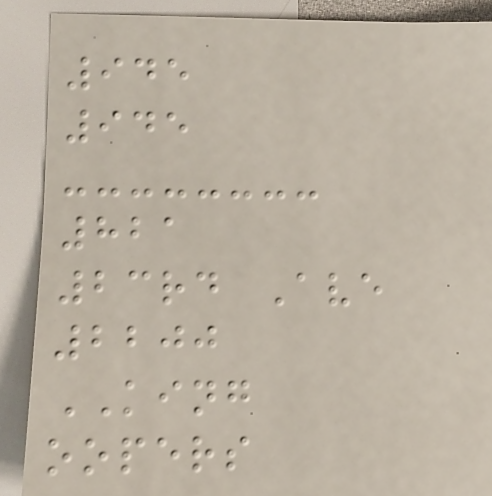945
945
821
23rd Ave
2200
KING
oopers
